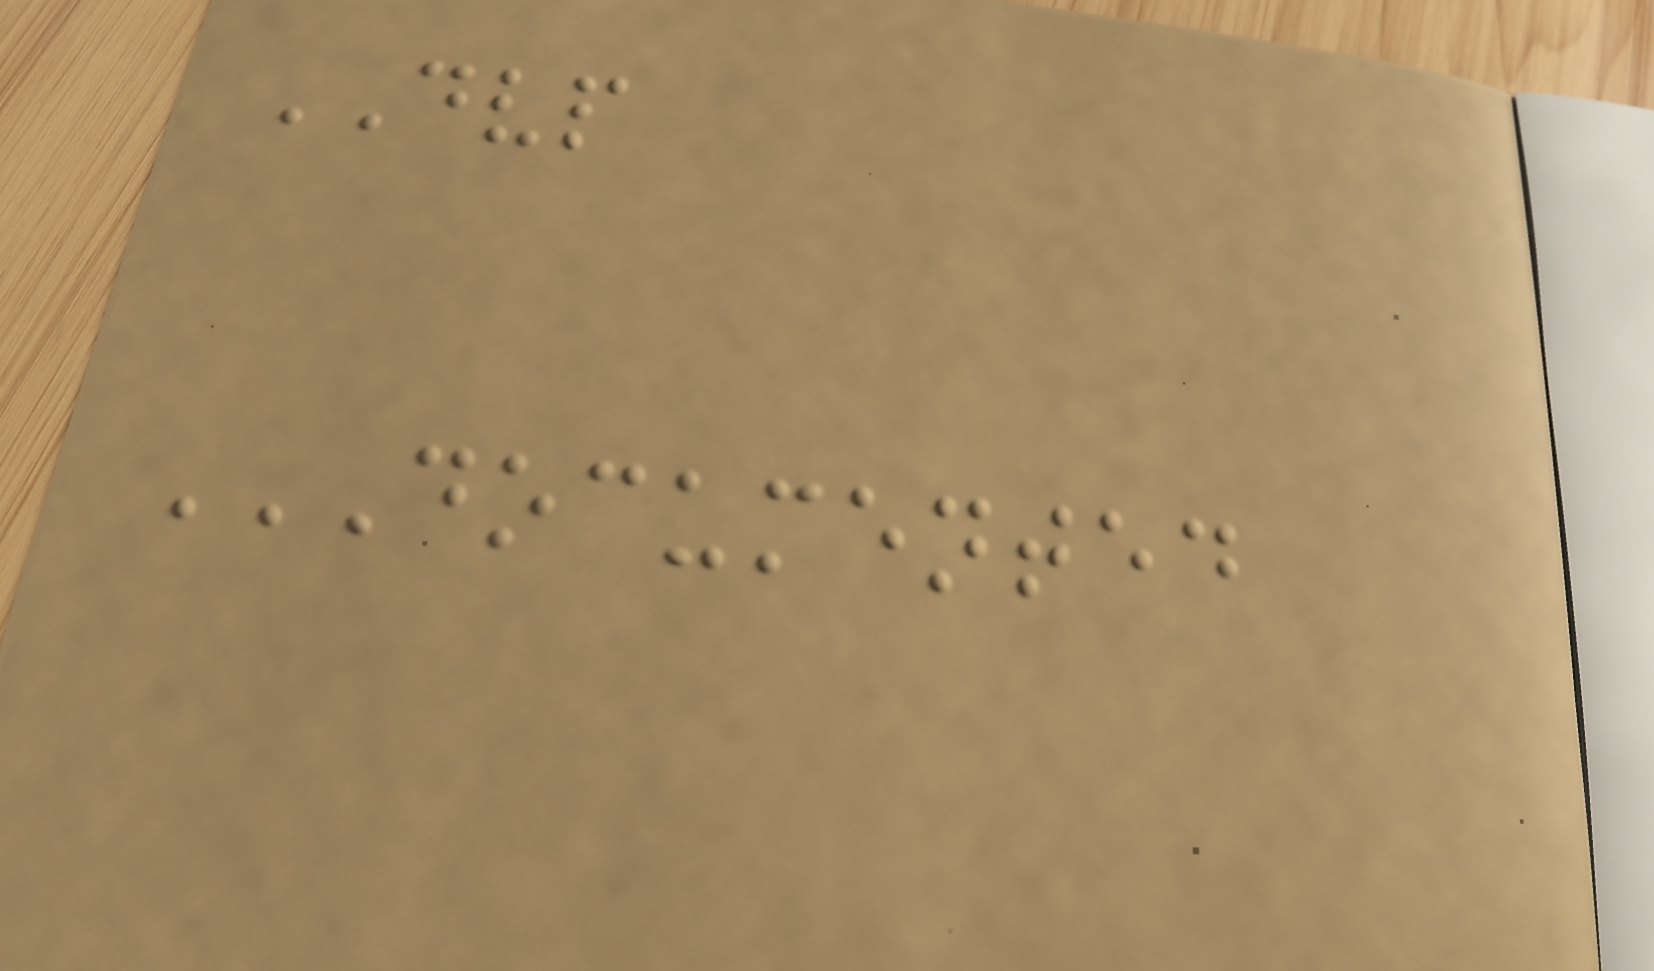DVP
DOCUMENTED
